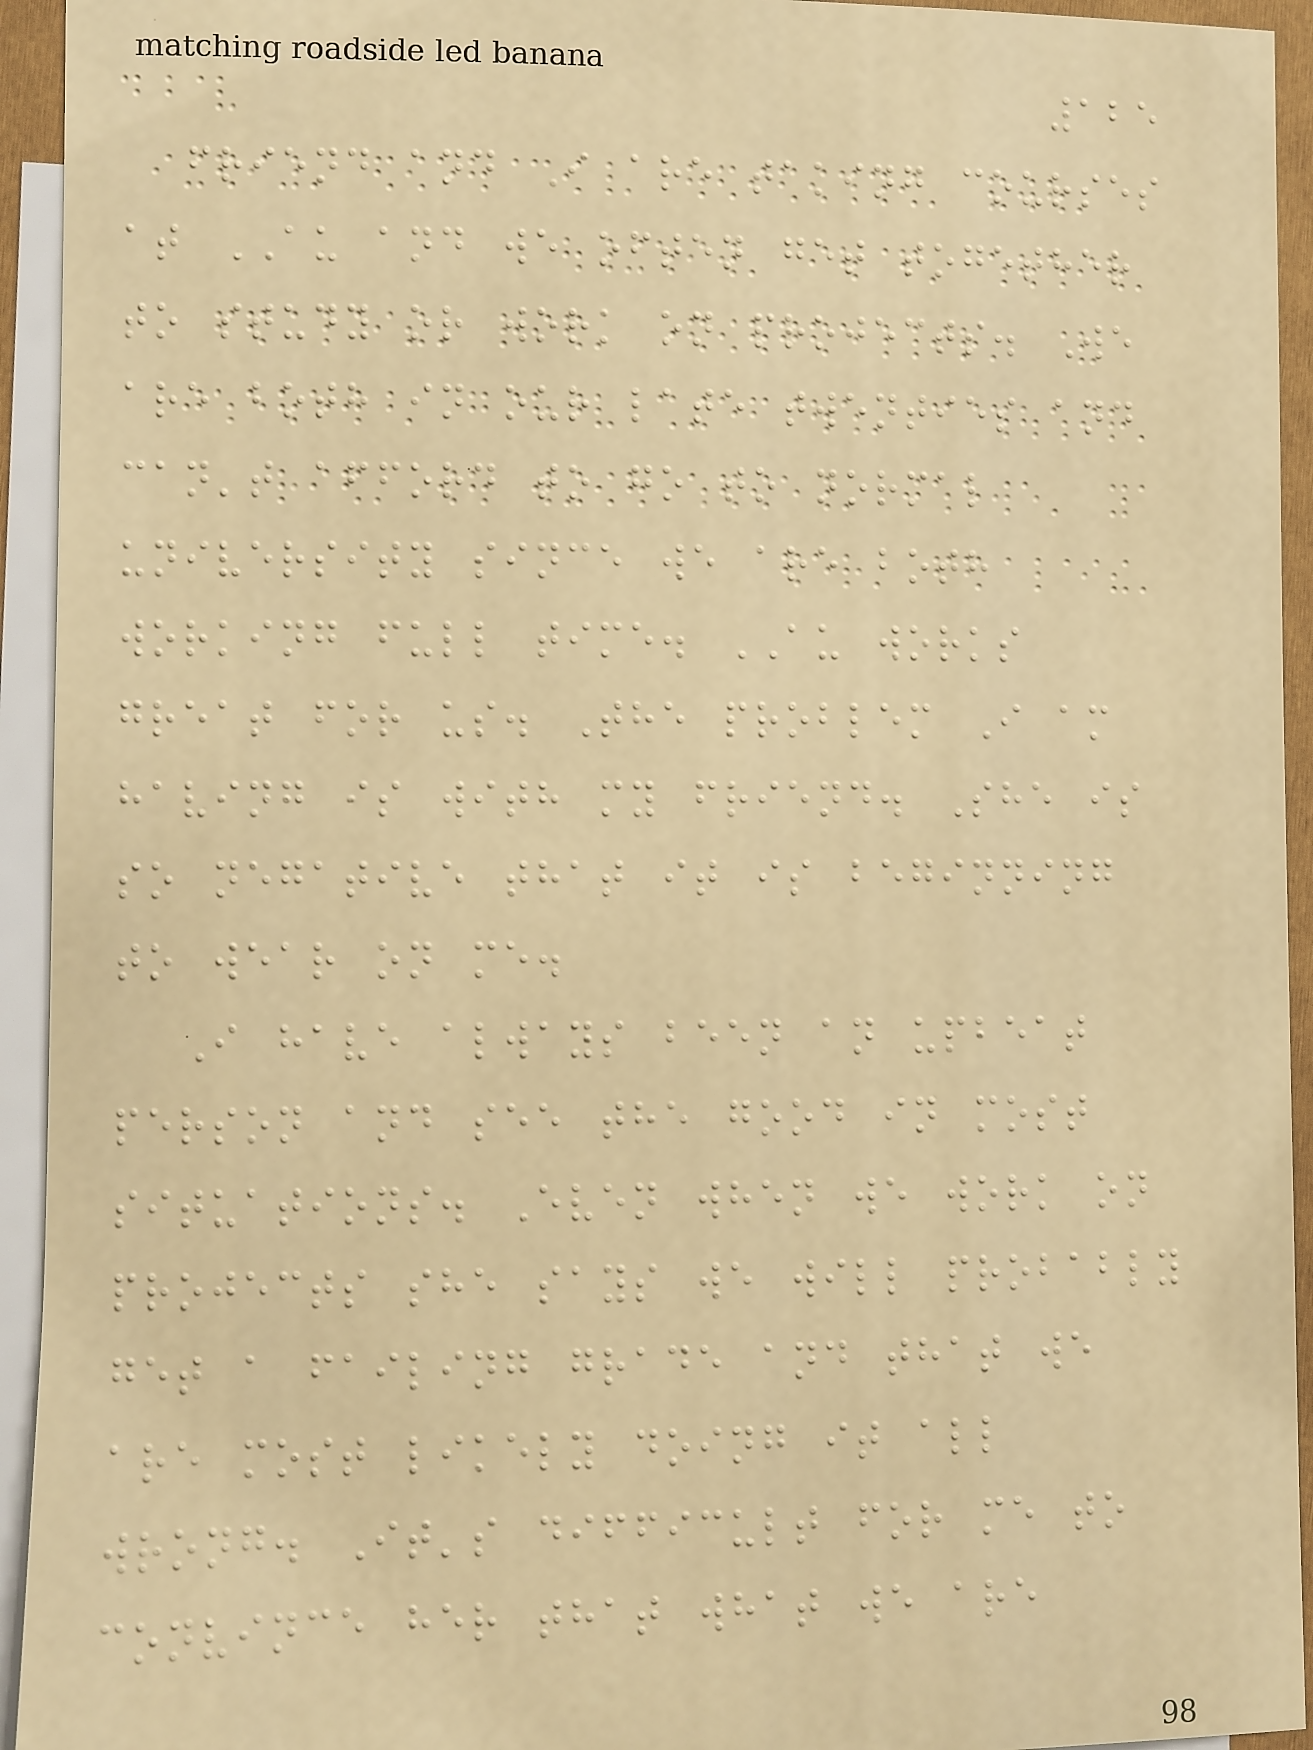125
friend and I are taking courses
at AU and we often get together
to study or work on projects. We
are both in our late twenties and
can't afford to go to normal
university since we are both
working full time. AU works
great for us. The problem I am
having is with my friend. She is
so negative that it is beginning
to wear on me.
I have always been an upbeat
person and see the good in most
situations. Even when we work on
projects she says we will probably
get a failing grade and that we
are most likely doing it all
wrong. It's difficult for me to
convince her that what we are
